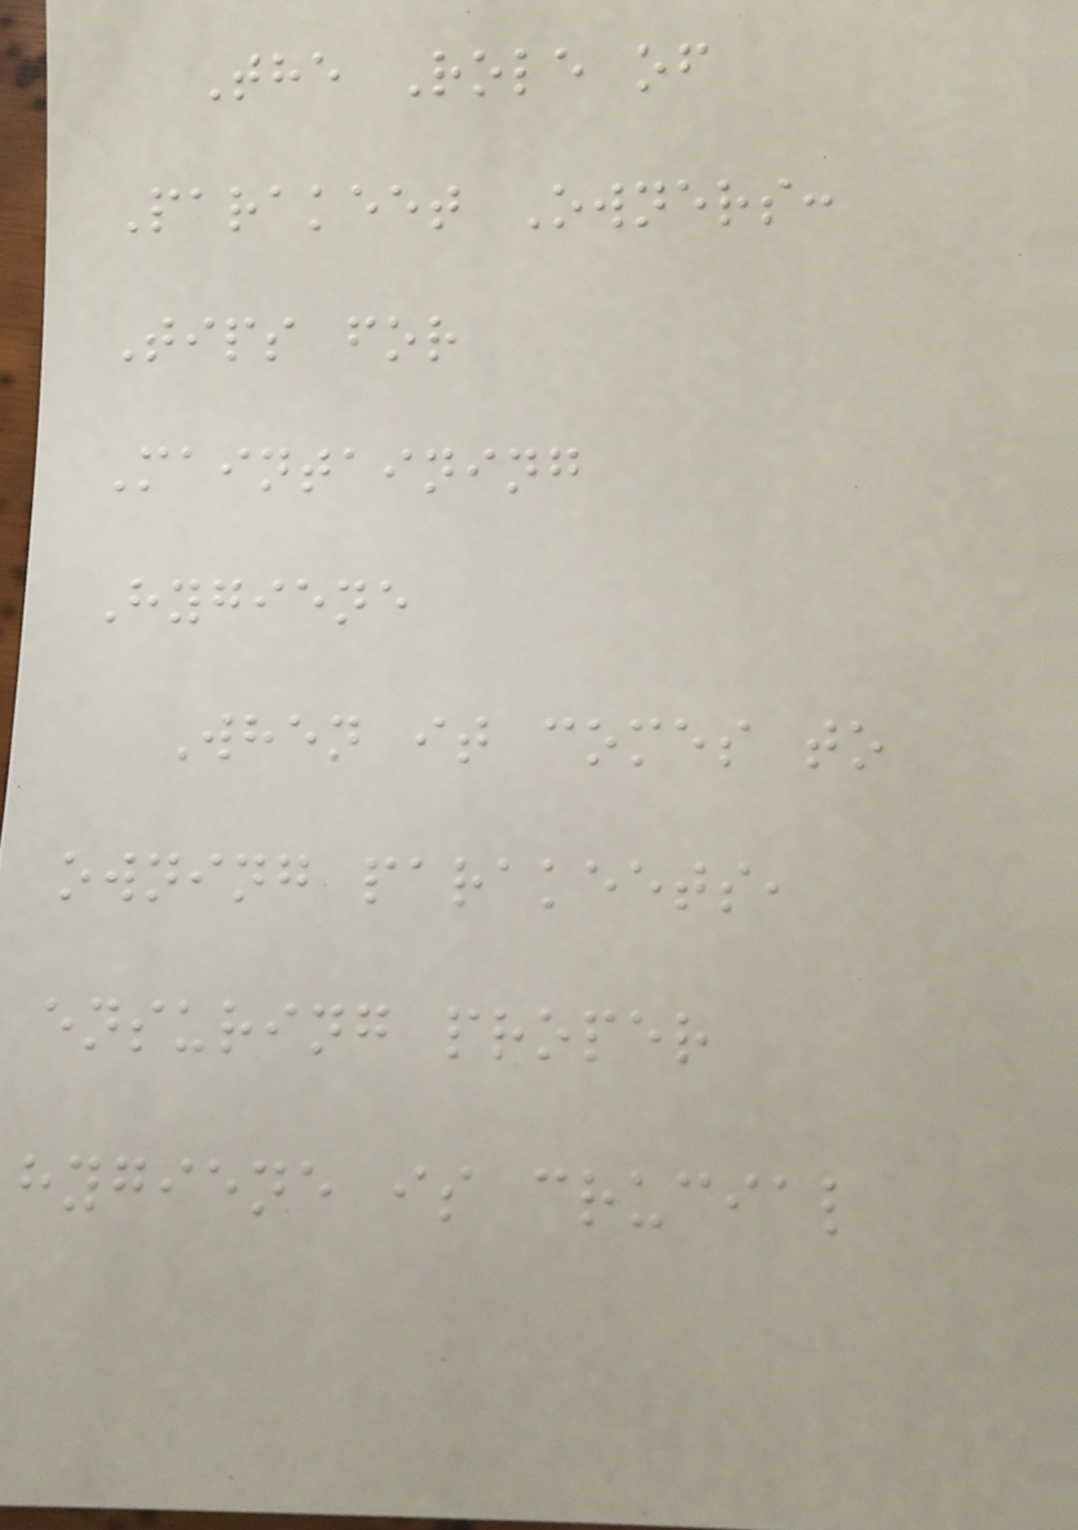The Role of
Parakeet Owners:
Tips for
Maintaining
Hygiene
When it comes to
owning parakeets,
ensuring proper
hygiene is crucial
